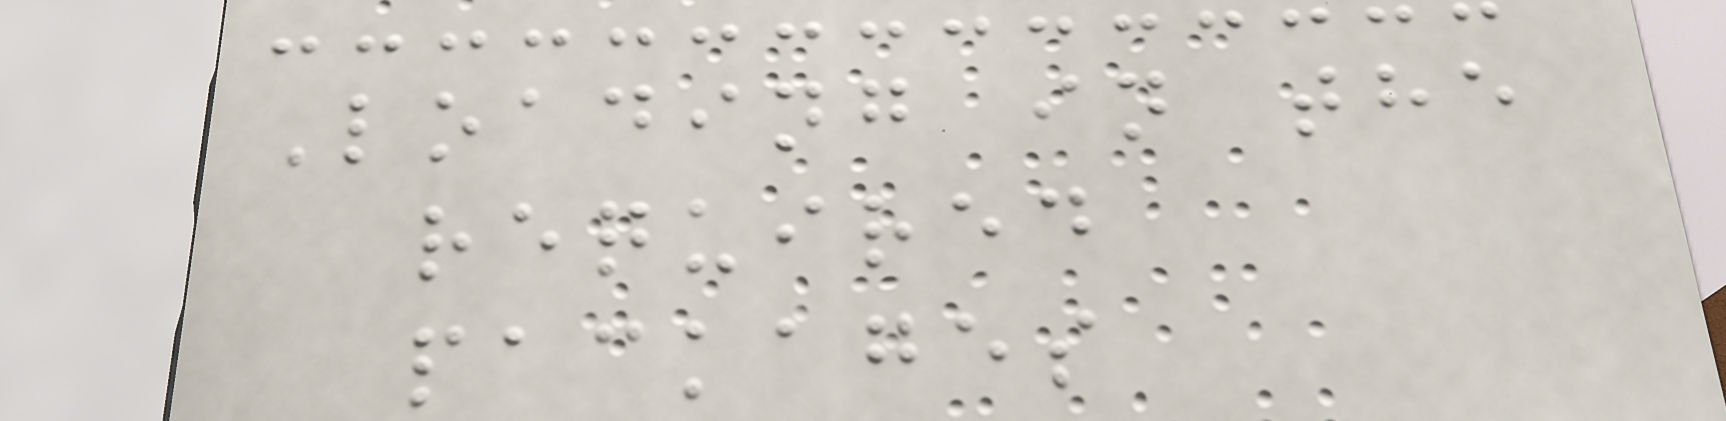Loading in the
required
packages
